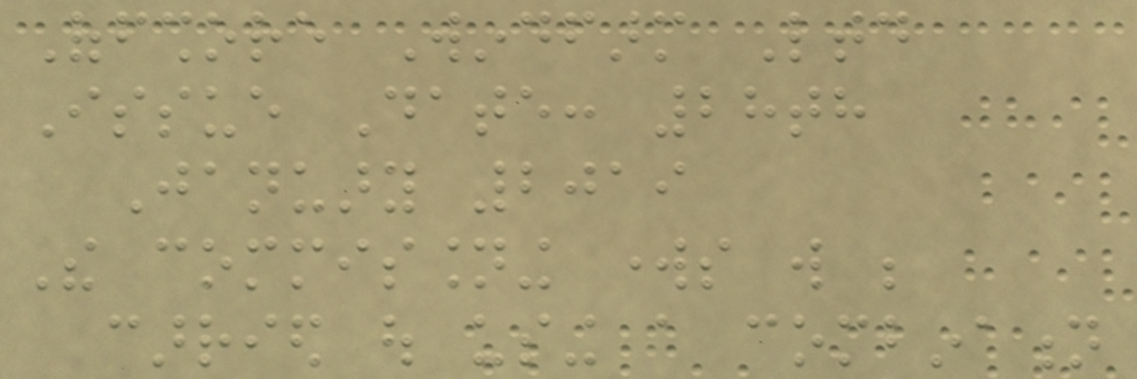Offshore Windfarm Ltd
Issue Date: 28th
January 2019
The commissioning works will be
carried out using a combination
